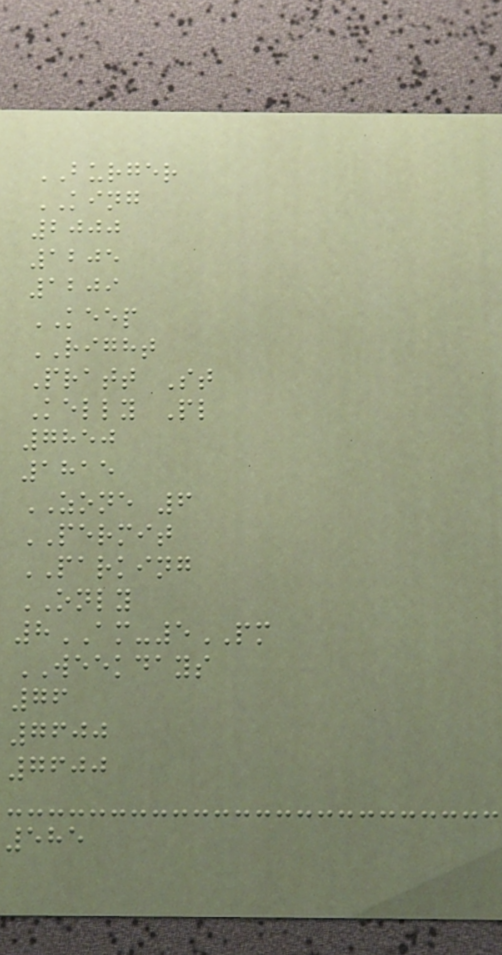BURGER
KING
2000
1205
1209
KEEP
RIGHT
Pratt St
Kelly Pl
7850
1815
ZONE 6
PERMIT
PARKING
ONLY
8AM-5PM
WEEKDAYS
76
7600
7600
585
